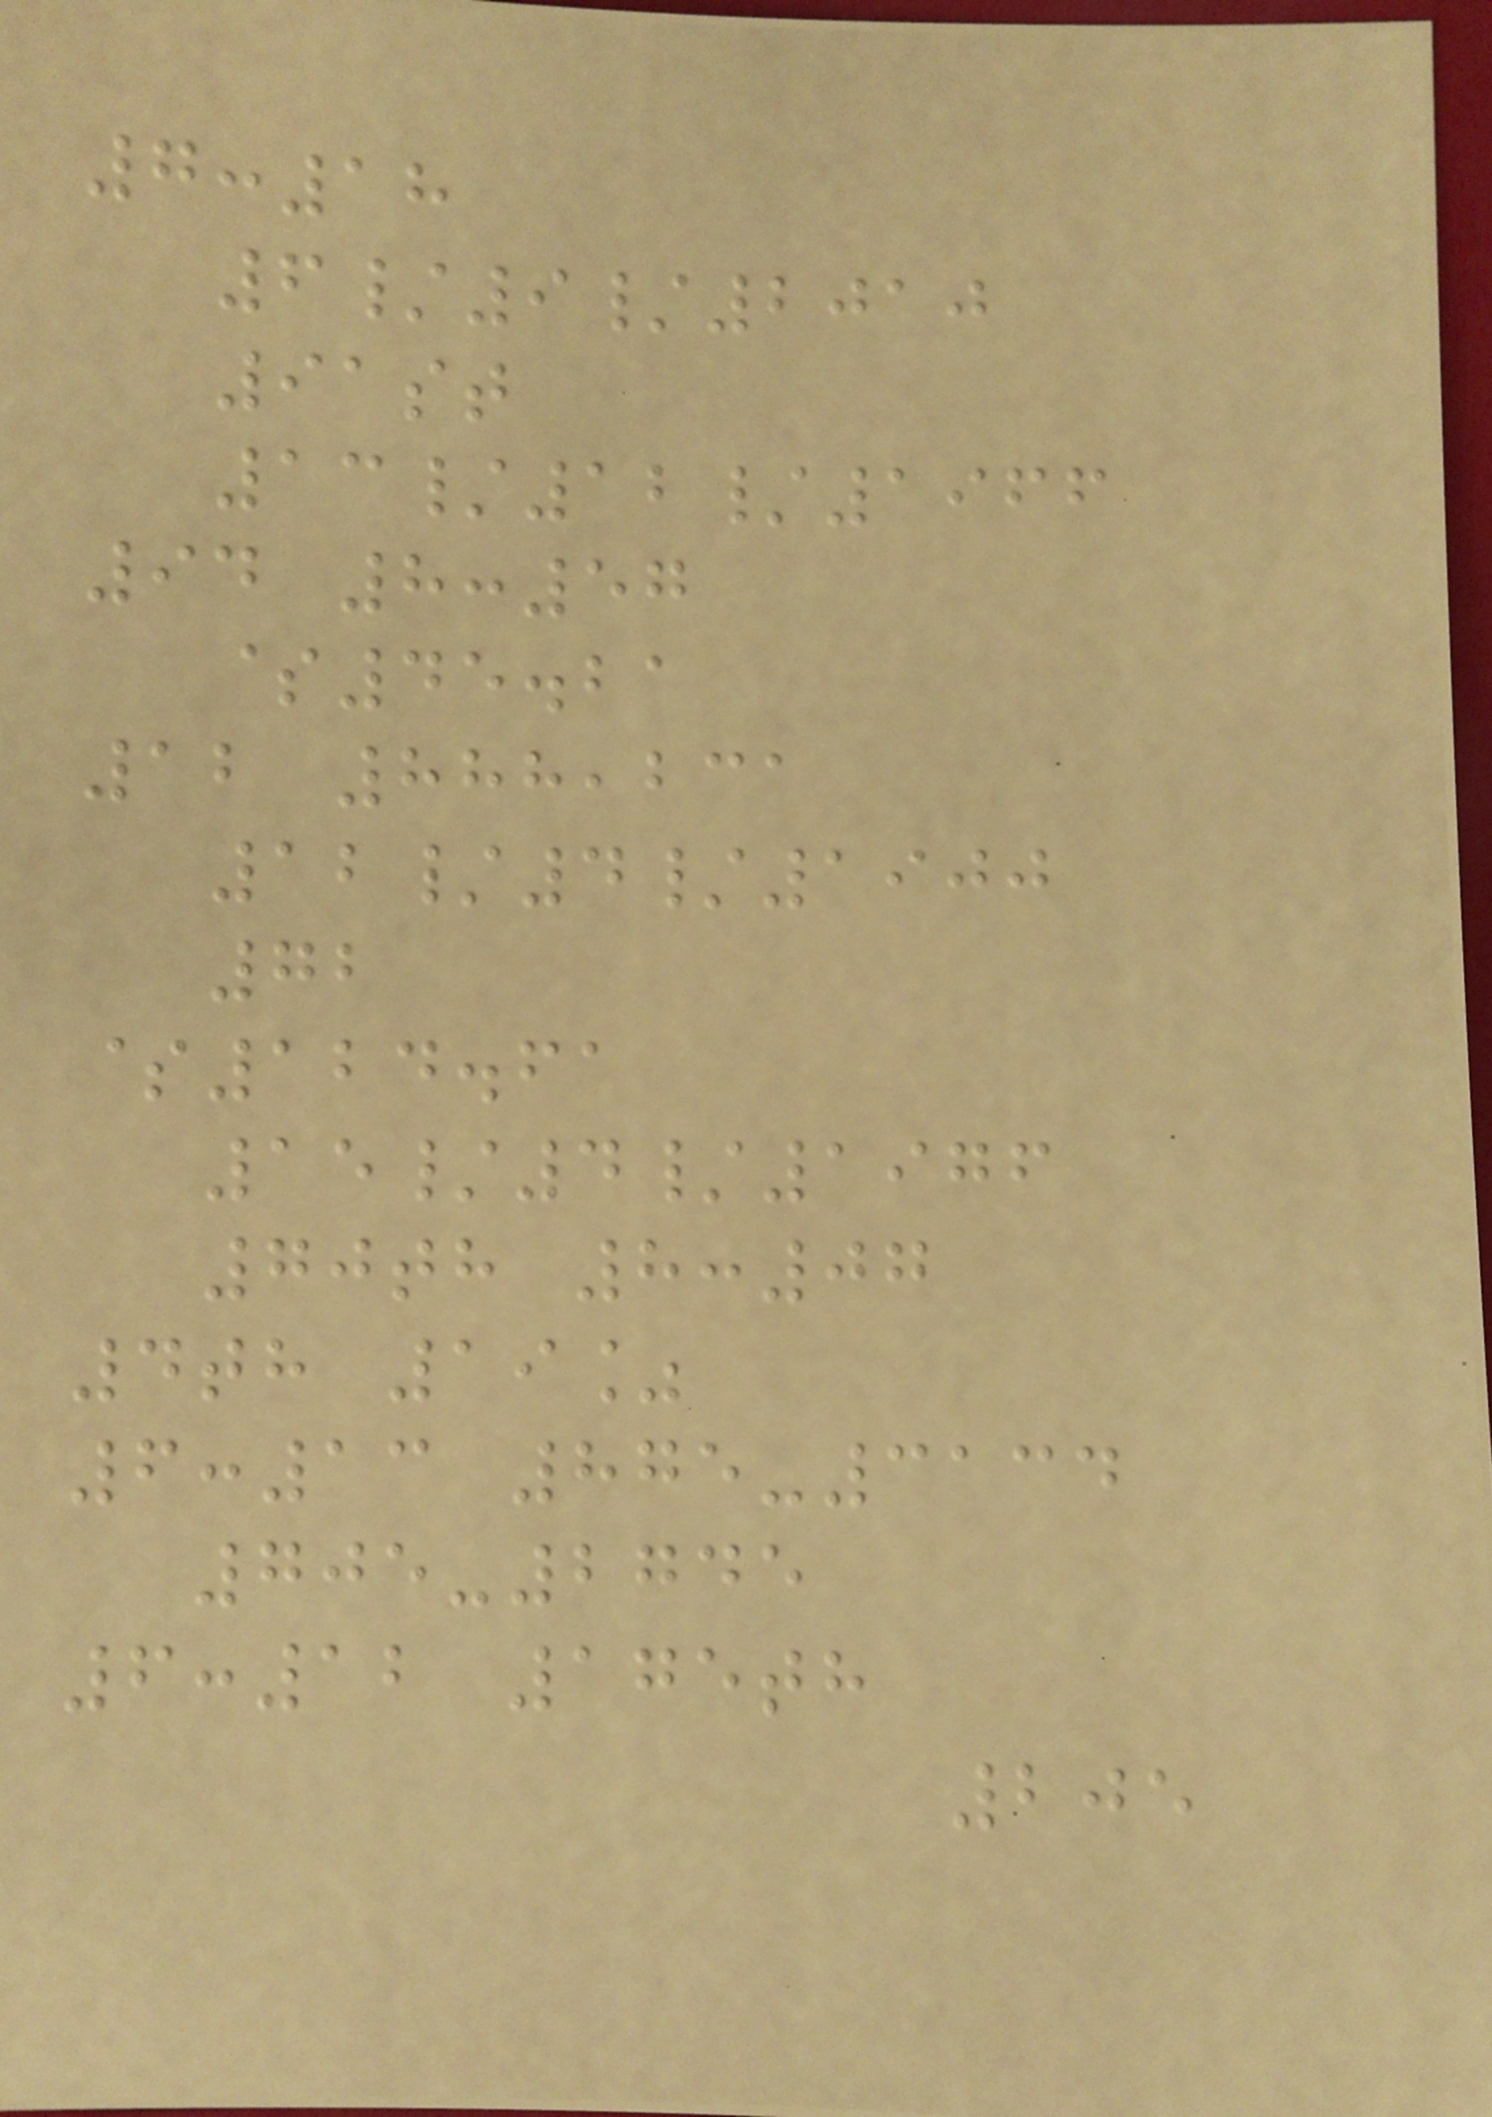7:18
6/9/2010
91st
13/12/1966
94 8:57
$45.21
12 888,231
12/4/1900
72
$124.61
15/4/1976
70th 8:07
4th 19%
6:13 875-3134
705-2745
6:12 175th
205
